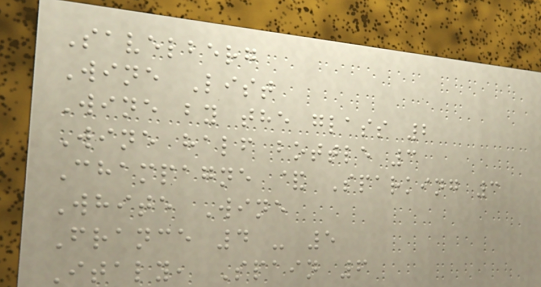Savelberg
Wine List
Wine by the glass 2
Wine half bottle 3
Champagne & Sparking 3
White Wine
France 4 - 5
Italy, Spain 6
